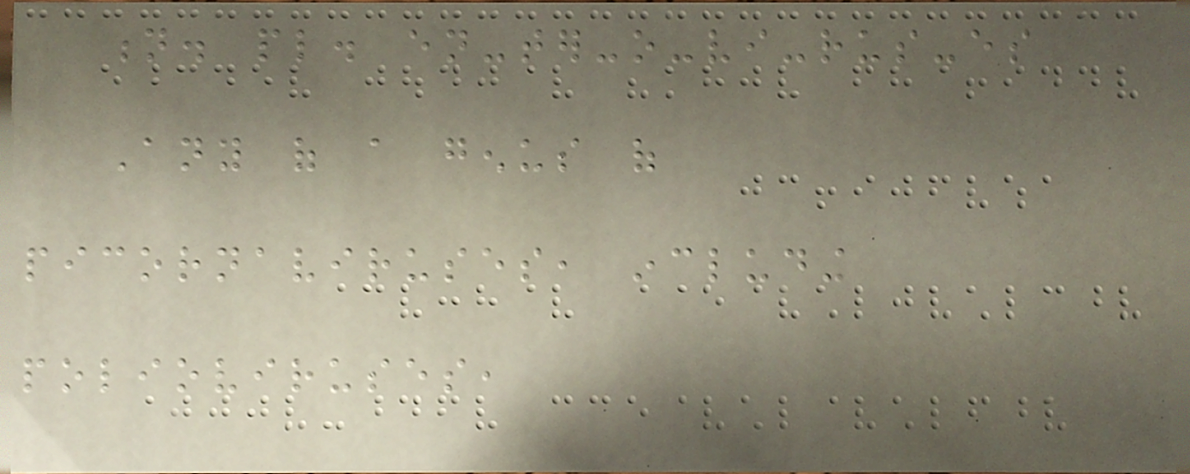n. pl. en-ter-o-vi-rus-es
Any of a genus of
picornaviruses, including
polioviruses,
